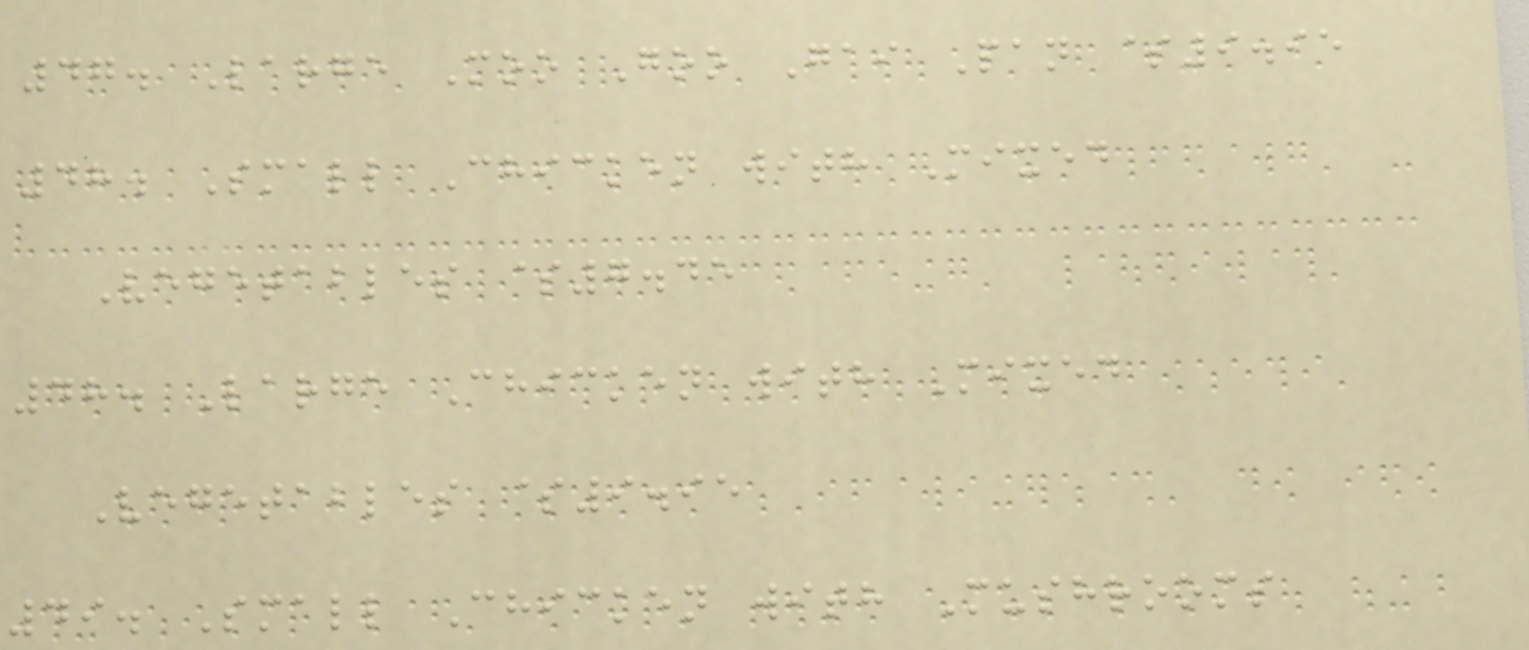47. Large Moo Goo Gai Pan $9.95
48. Small Chicken with Mixed
Vegetables $7.45
48. Large Chicken with Mixed
Vegetables $9.95
49. Small Chicken with Mushrooms
